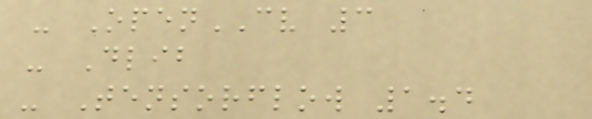- OpenCV 3
- Dlib
- Tensorflow 1.4
